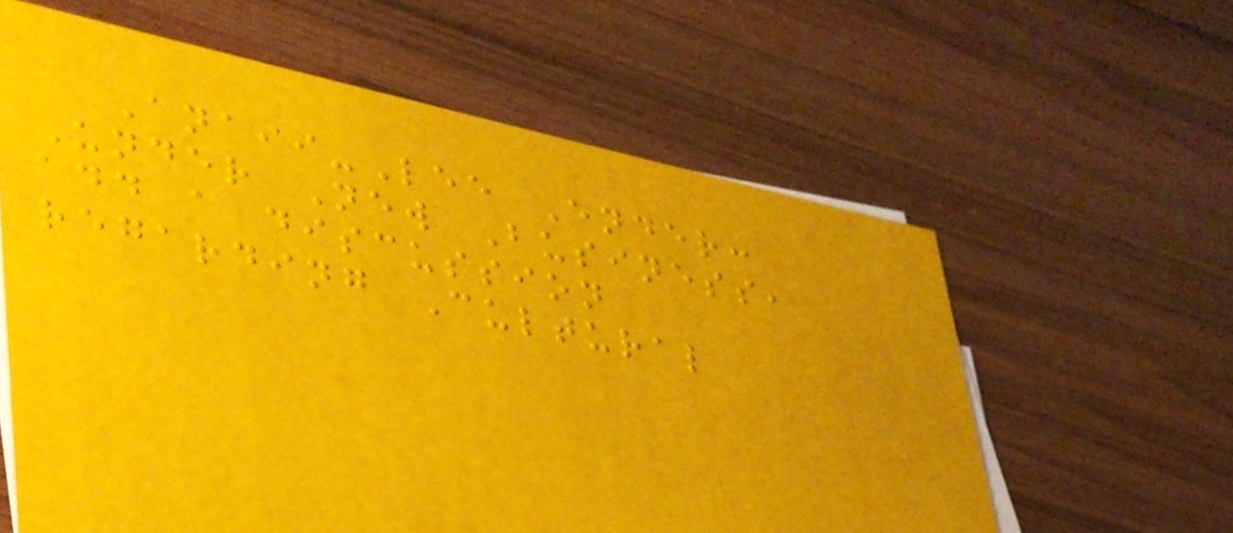Anaii-Lee Ender:
Under New Business,
add a discussion
regarding Cultural
